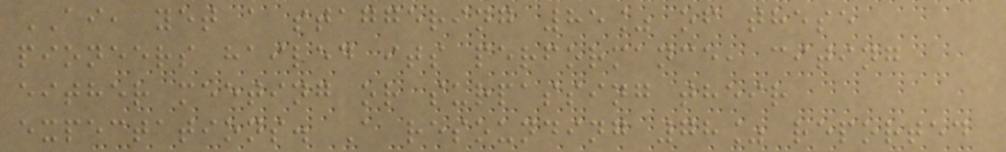AI, yet a staggering 85% of these
pioneers hailed its performance, citing
either meeting or surpassing their
expectations. A resounding 78% reported
